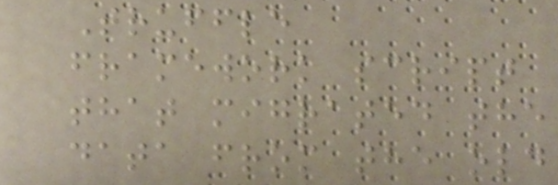Truffle
framework script
that migrated the
data from the old
